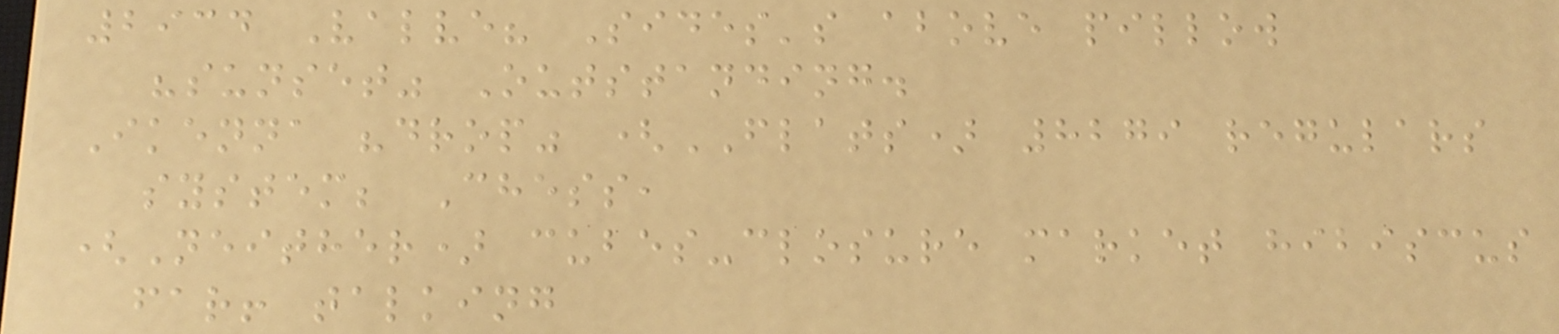2934 Valve? Sides's above pillow
"sunset" Outstanding.
Ikenna "drop" (FLATS) 8279 regulars
system; Chess,
(Neither) cubes-closure market hibiscus
far! talking
